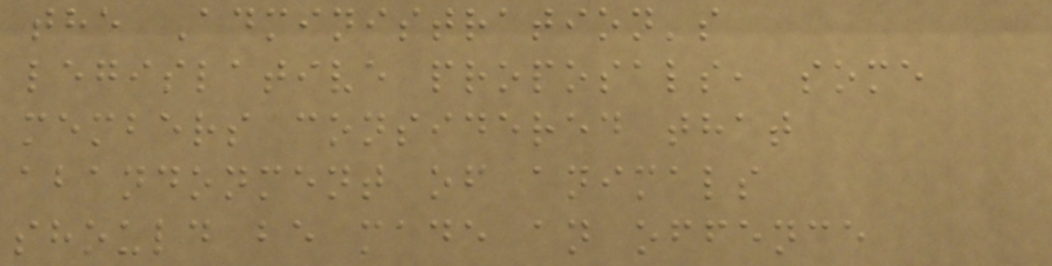the Administration's
legislative proposals, some
members considered that
abandonment of animals
should be made an offence
